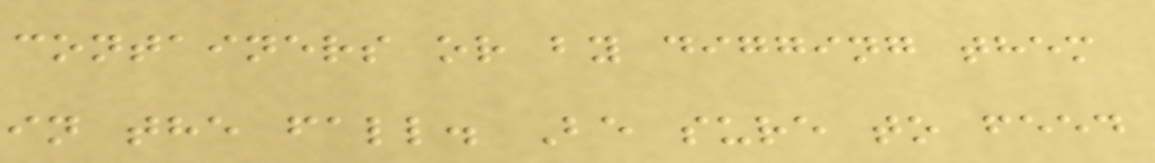containers or by digging them
in the fall. Be sure to feed
